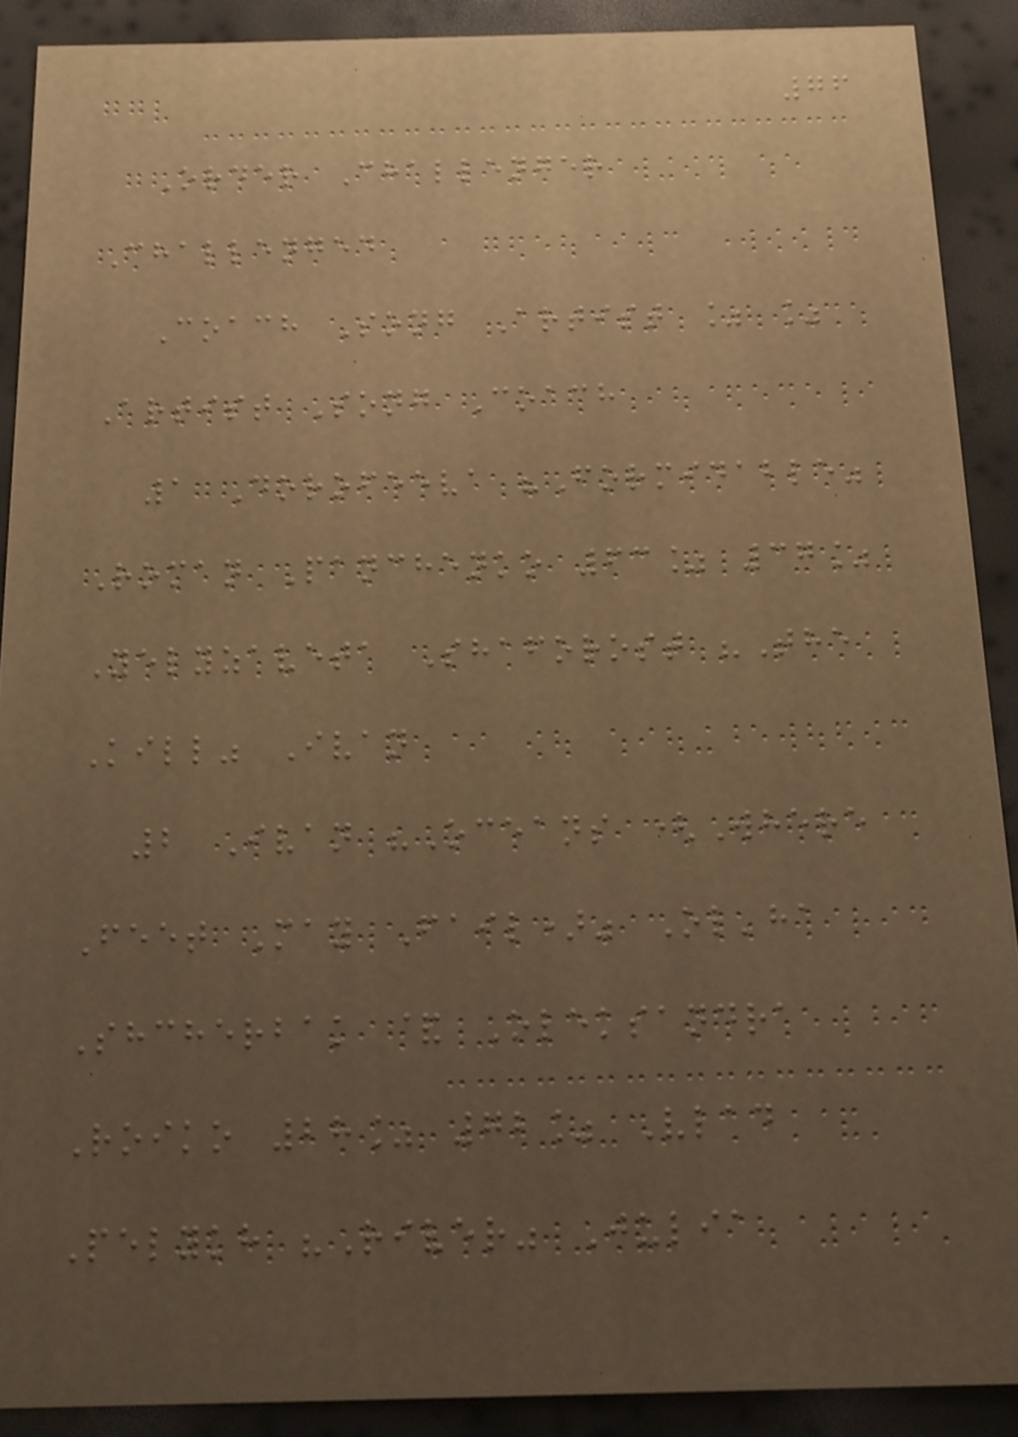76
Order Challenger
Challenged
Coach Song Artist % %
Artist Song Coach
1 Dorofeeva "Formidable"
Roman Panchenko 63% 37%
Yelyzaveta Shaforost "The
Kill" Ivan
2 Ivan "Oceans (Where
Feet May Fail)" Ol'ha
Shcherbak & Oleksandra
Roiko 28% 72% Vlad
Pelykh "River" Julia
